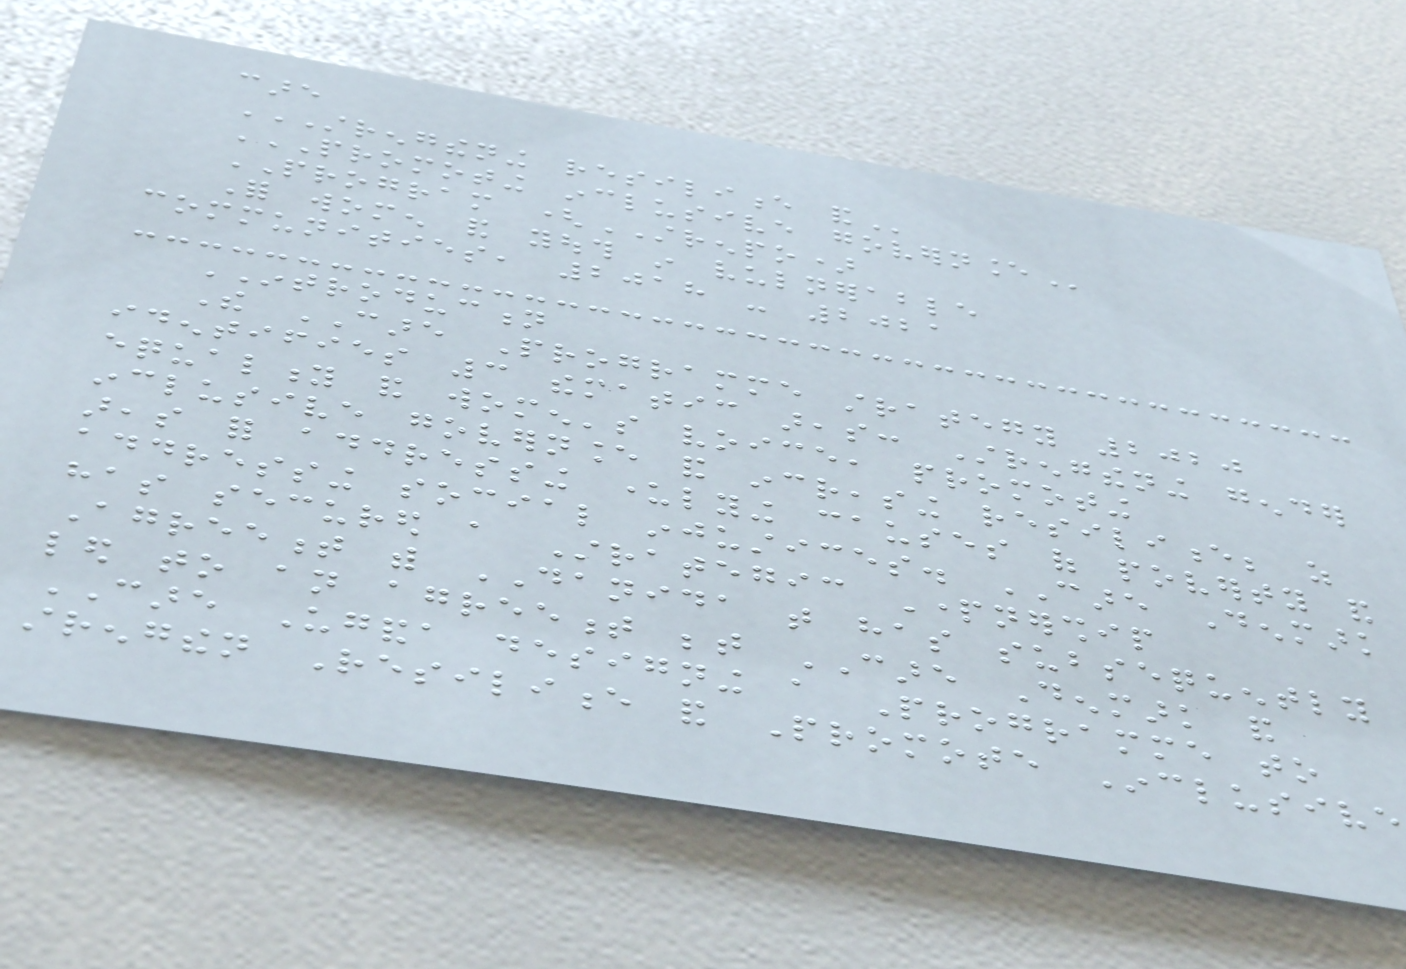care
STRENGTHENING RESILIENCE AND
PROMOTING INCLUSIVE GOVERNANCE
PROGRAM (STRENPO)
For women and youth in vulnerable
communities, 2018 - 2021
INTRODUCTION
The CARE Programme strategy 2020
identifies 3 thematic areas: Strengthening gender
equality and women's voice, promoting
inclusive governance and increasing resilience; as
areas for addressing underlying causes of poverty and
addressing social injustices. CARE Denmark
has secured a Strategic Partnership
Agreement with DANIDA that has subsequently
led to an agreement between CARE Denmark and
CARE Uganda designing a Programme to
strengthen Resilience and Promote Inclusive
